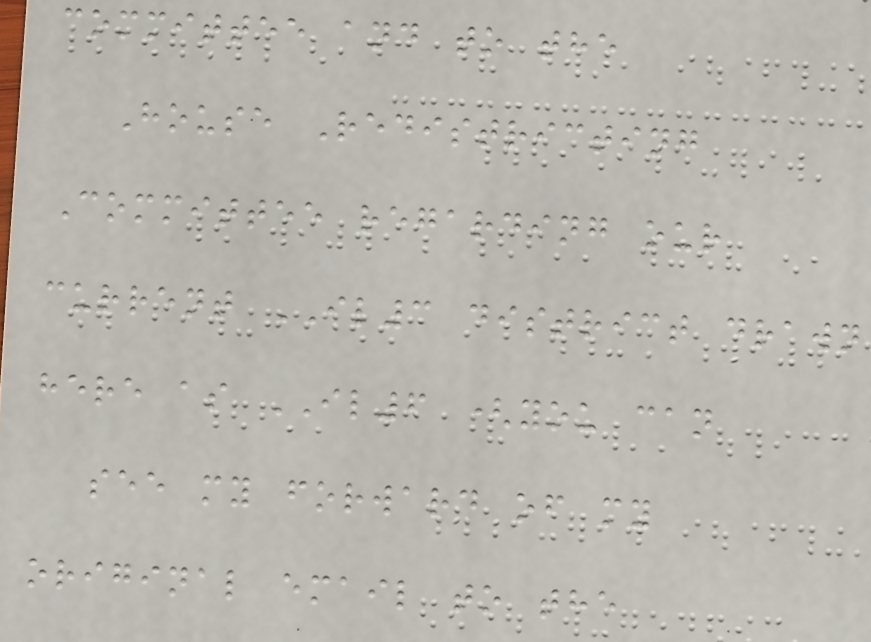committee and to the
House Redistricting
Committee regarding our
current IL3 district drawn
here as IL6 (you can
see my forward of my
original email to the
